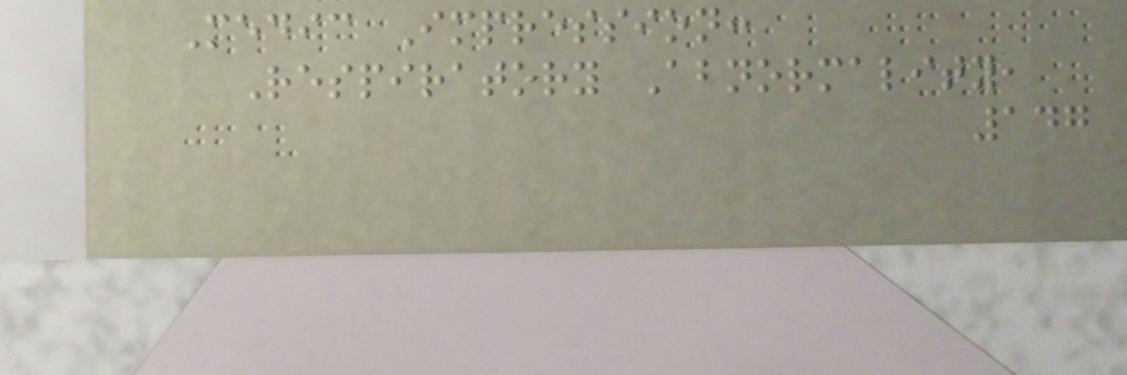Medic Impression:
Respiratory Abnormality,
147
